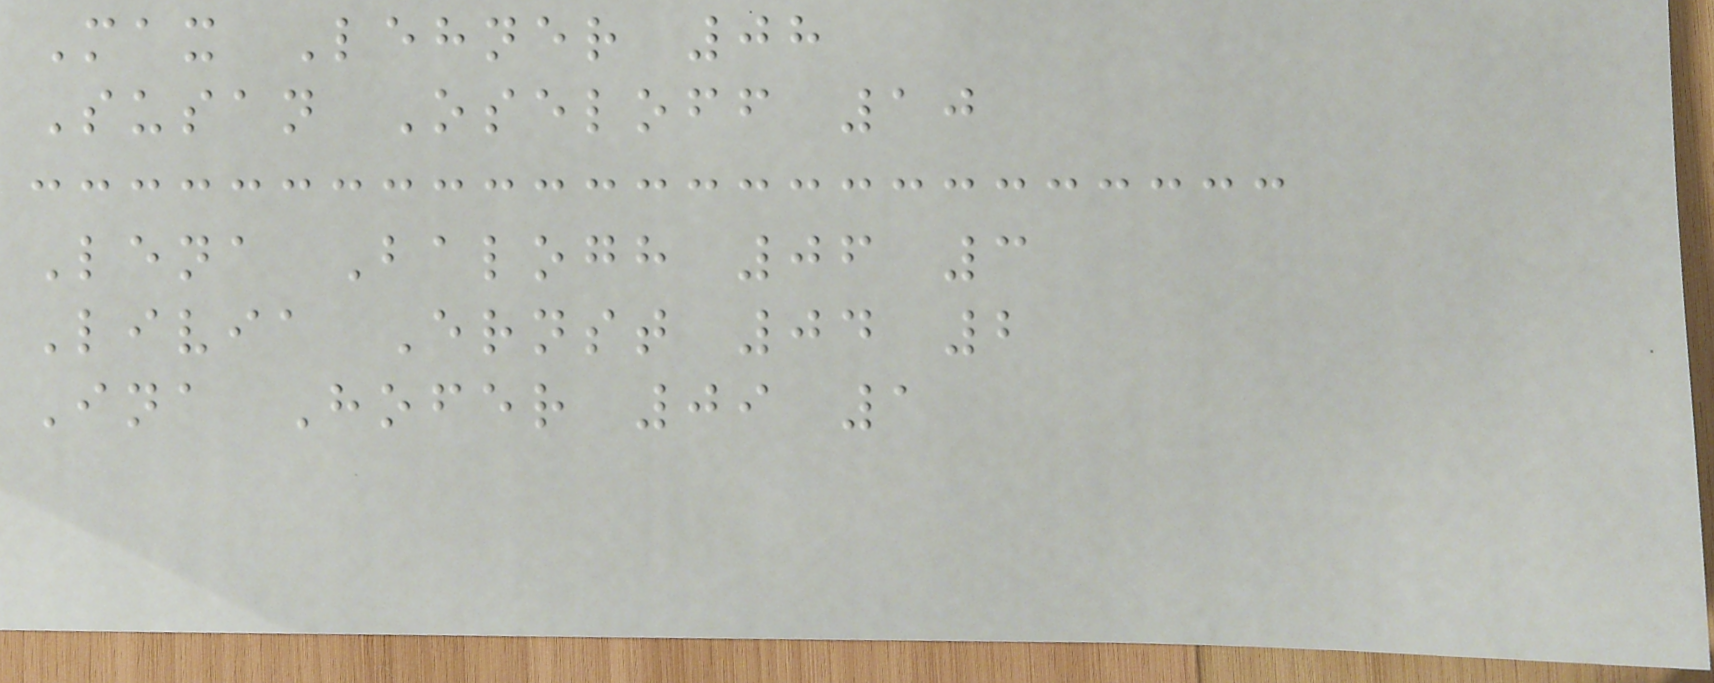Max Lehner 08
Susan Oseloff 10
Lena Balogh 06 3
Livia Ernst 04 2
Ina Hofer 09 1
